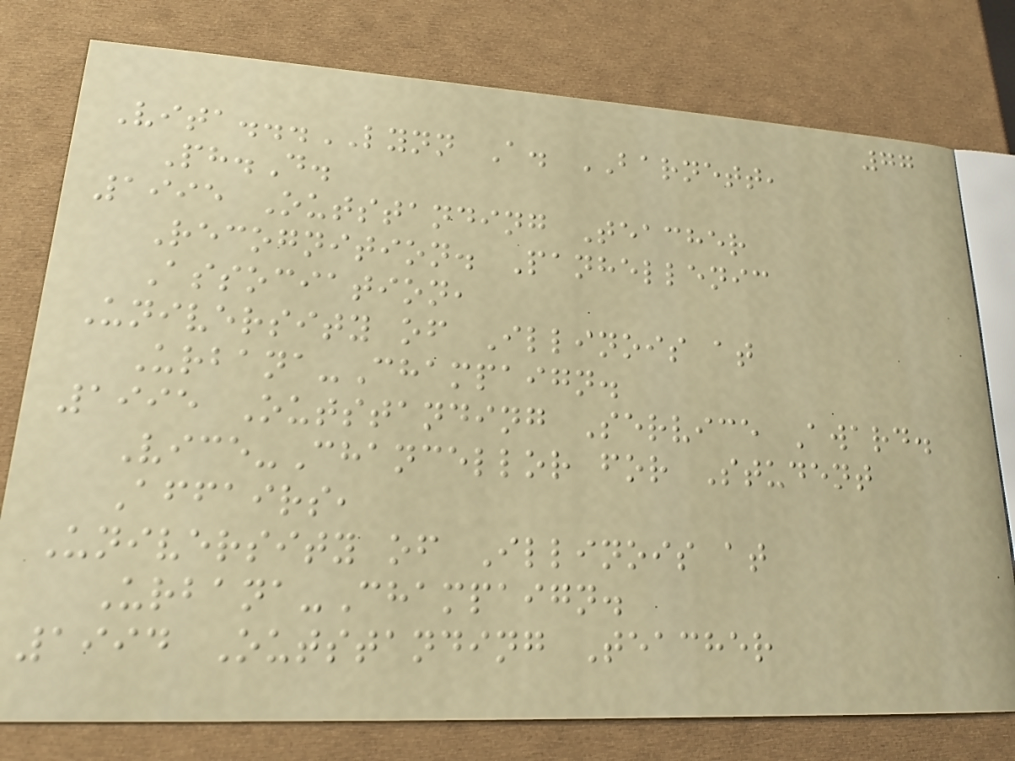77
Vita...LYNN A. BARNETT,
Ph.D.
1995 Outstanding Teacher
Recognition. Panhellenic
Association,
University of Illinois at
Urbana-Champaign.
1995 Outstanding Service Award.
Vice-Chancellor for Student
Affairs,
University of Illinois at
Urbana-Champaign.
1994 Outstanding Teacher
